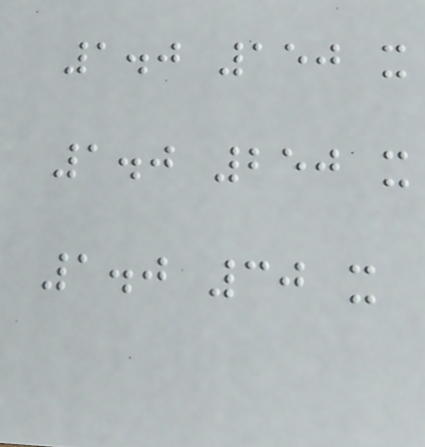1.0 150 x
1.0 250 x
1.0 30 x
